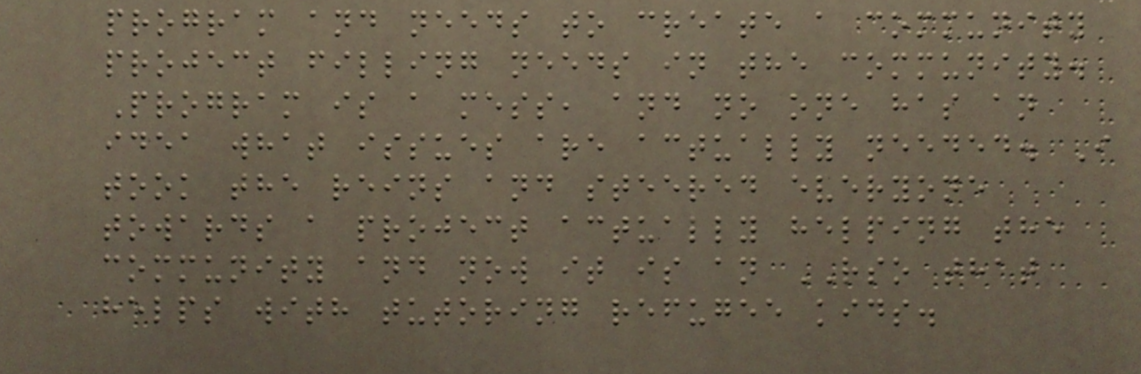program and needs to create a community
project filling needs in the community.
Program is a mess, and no one has an
idea what issues are actually needed. I
took the reins and steered everyone
towards a project actually helping the
community and now it is an RSO that
helps with tutoring refugee kids.
